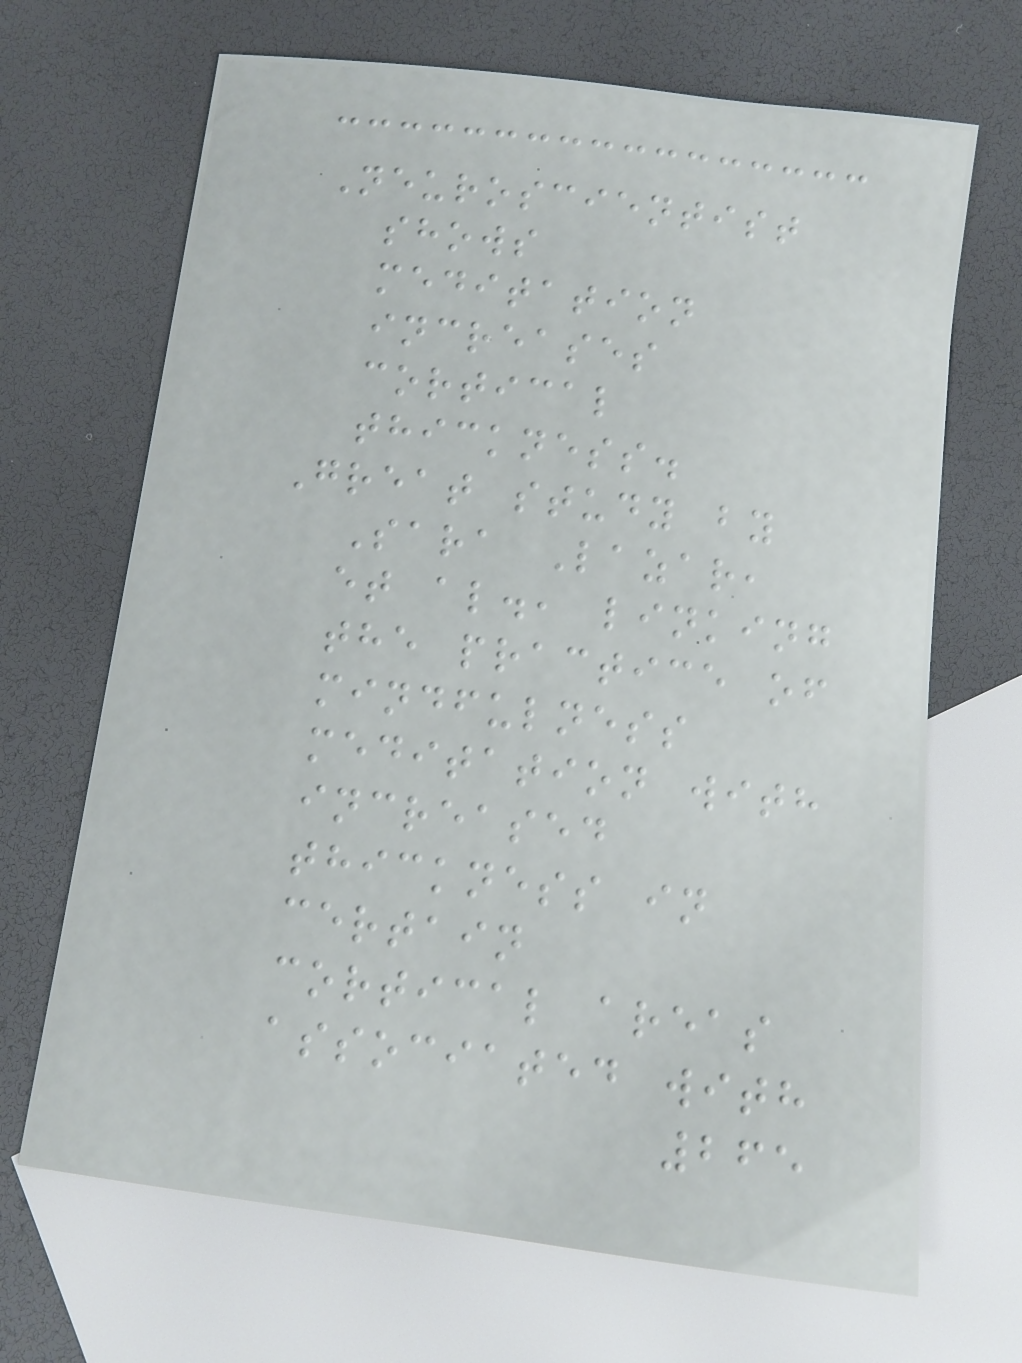Neuroscientist
shows
meditation
increases
cortical
thickness.
Great study by
Sara Lazar,
et al., linking
the practice of
mindfulness
meditation with
increased
thickness in
certain
cortical areas
associated with
265
